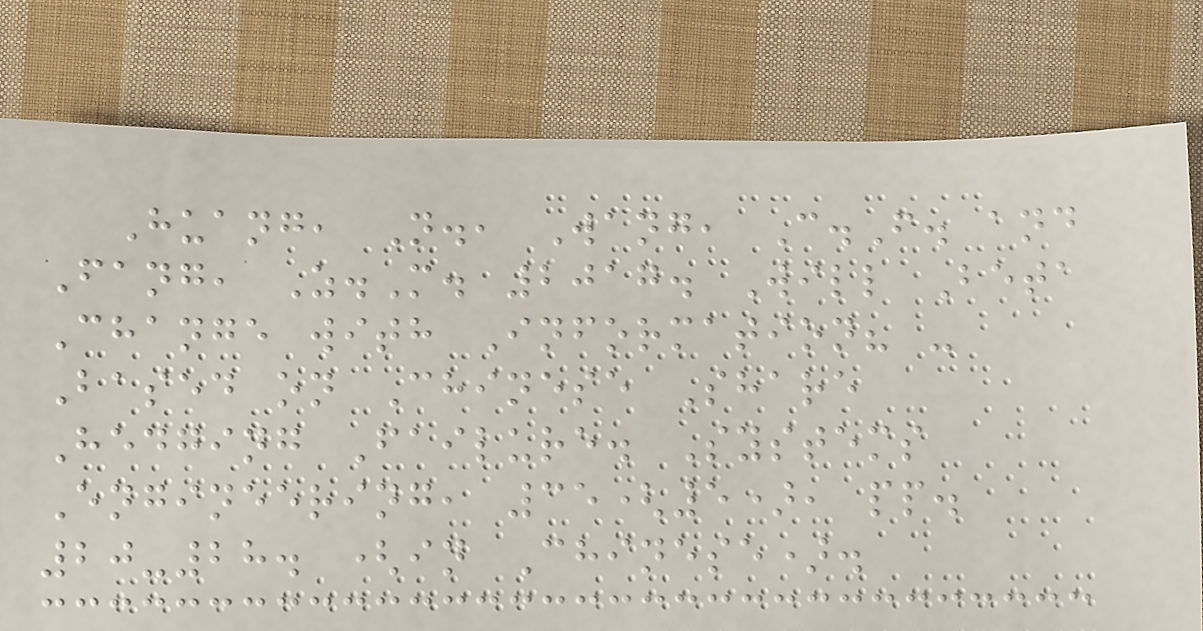Huang, N., Wang, C.F. and
Fang, Z.M. 2017. Will Beta
Change with Information? -
Based on Chinese Share
Hedging Failure. Systems
Engineering, 35(5), pp.
20-28. (in Chinese).
